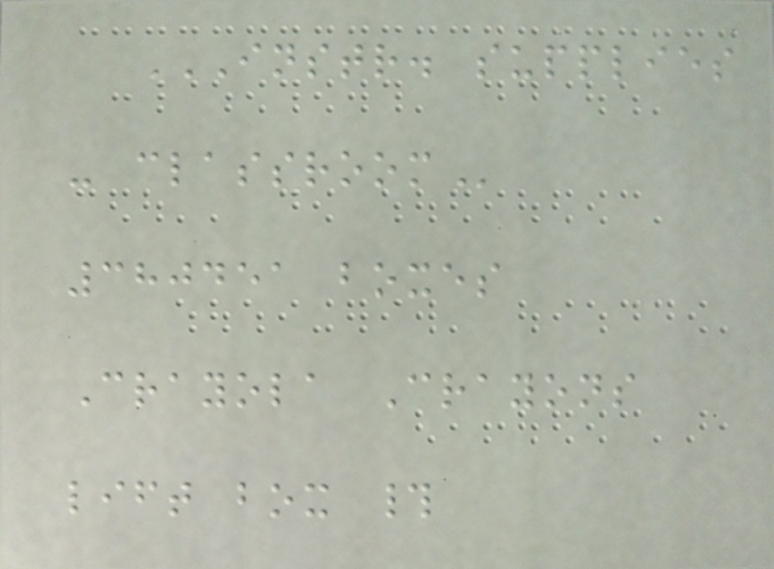INSTR. SUPPLIES
- CLASSROOM
380451 boxes
Crayola Crayons
lift box #
